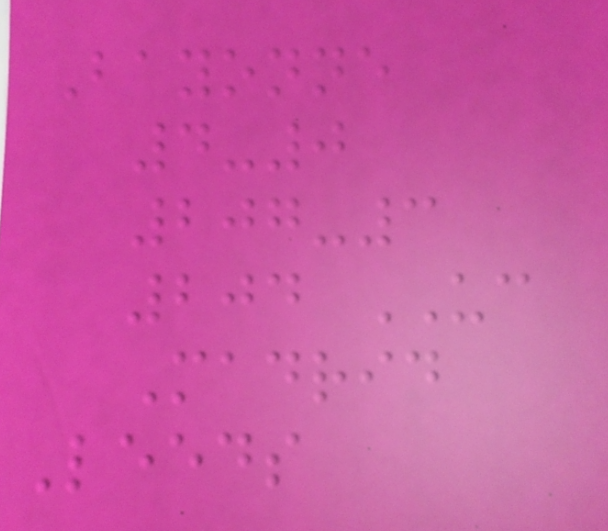Bayonne
4-0
207-3
204 UC
Madrid
Leeds
